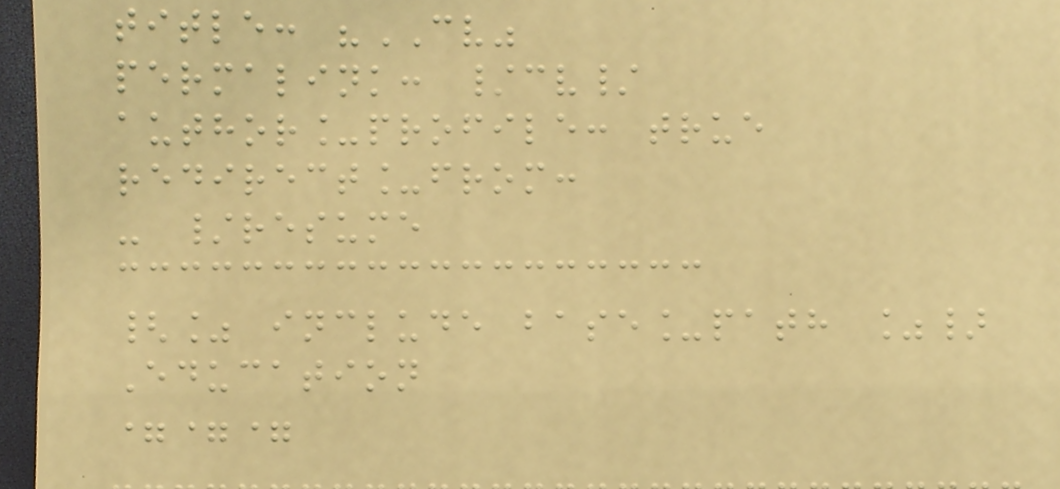title: "CV"
permalink: /cv/
author_profile: true
redirect_from:
- /resume
{% include base_path %}
Education
===
